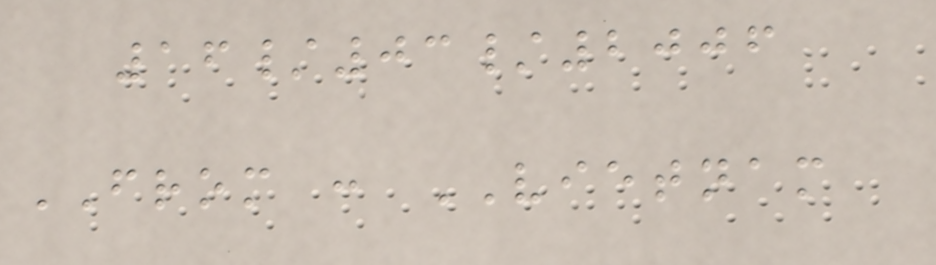16/03/2006
FROM : VIETNAM
